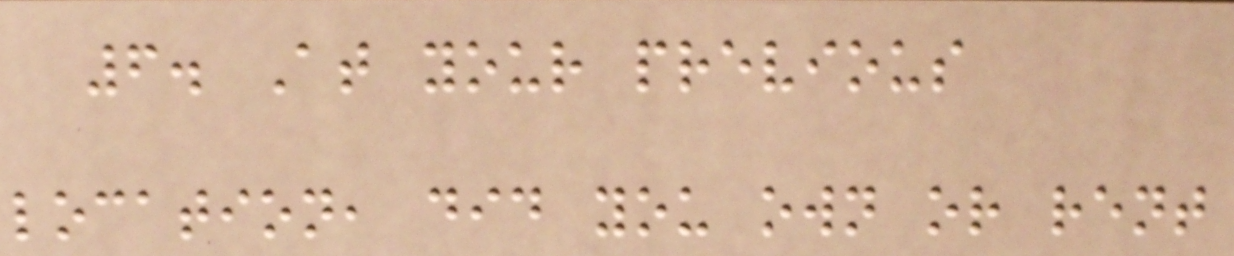6. At your previous
location, did you own or rent
